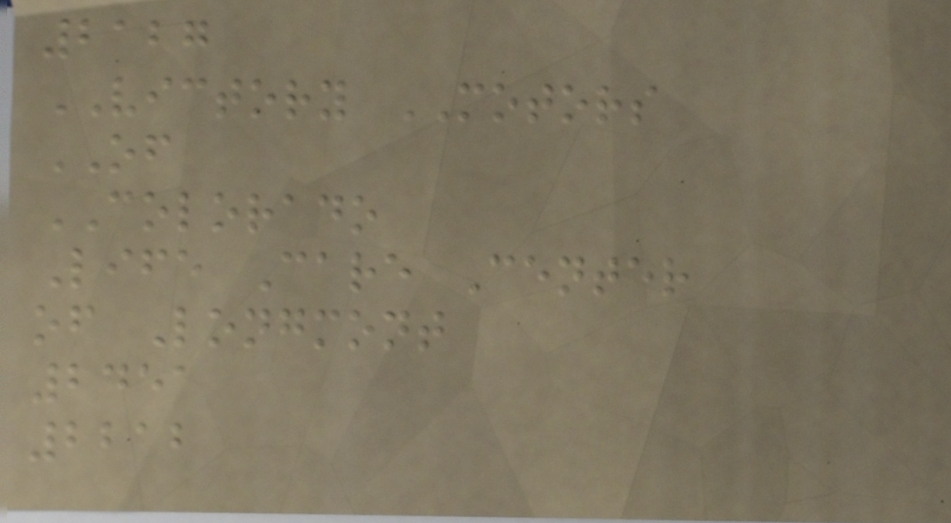2127
VICTORY MOTORS
OF
COLORADO
Life Care Center
of Longmont
2451
2212
